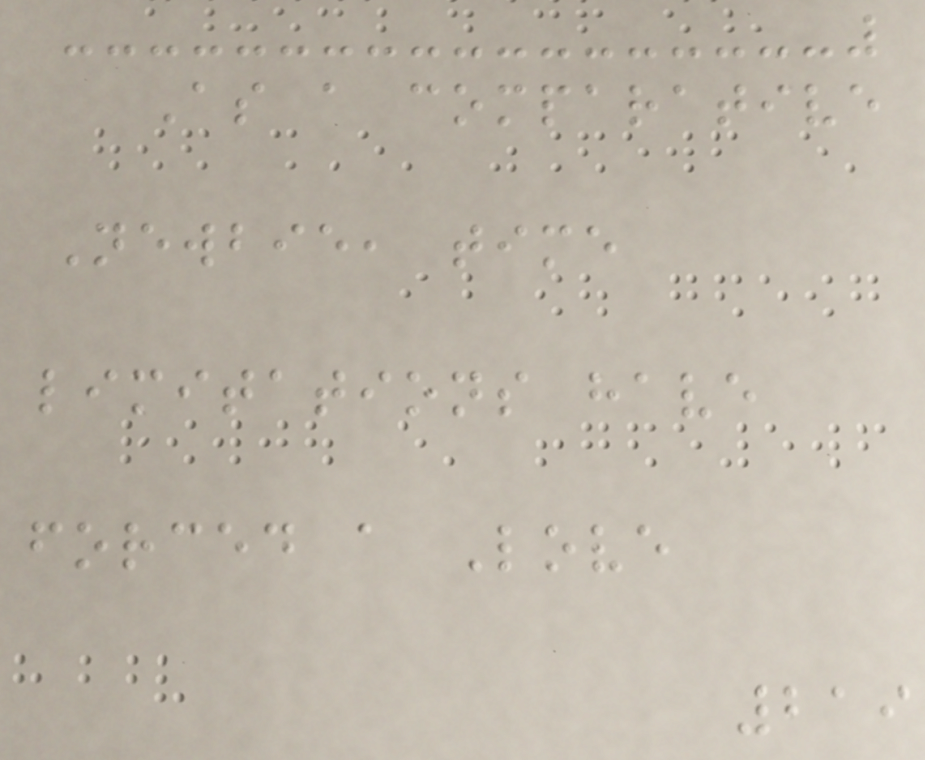As a comparative
Newbie, time
limitations have
forced a Love
219
